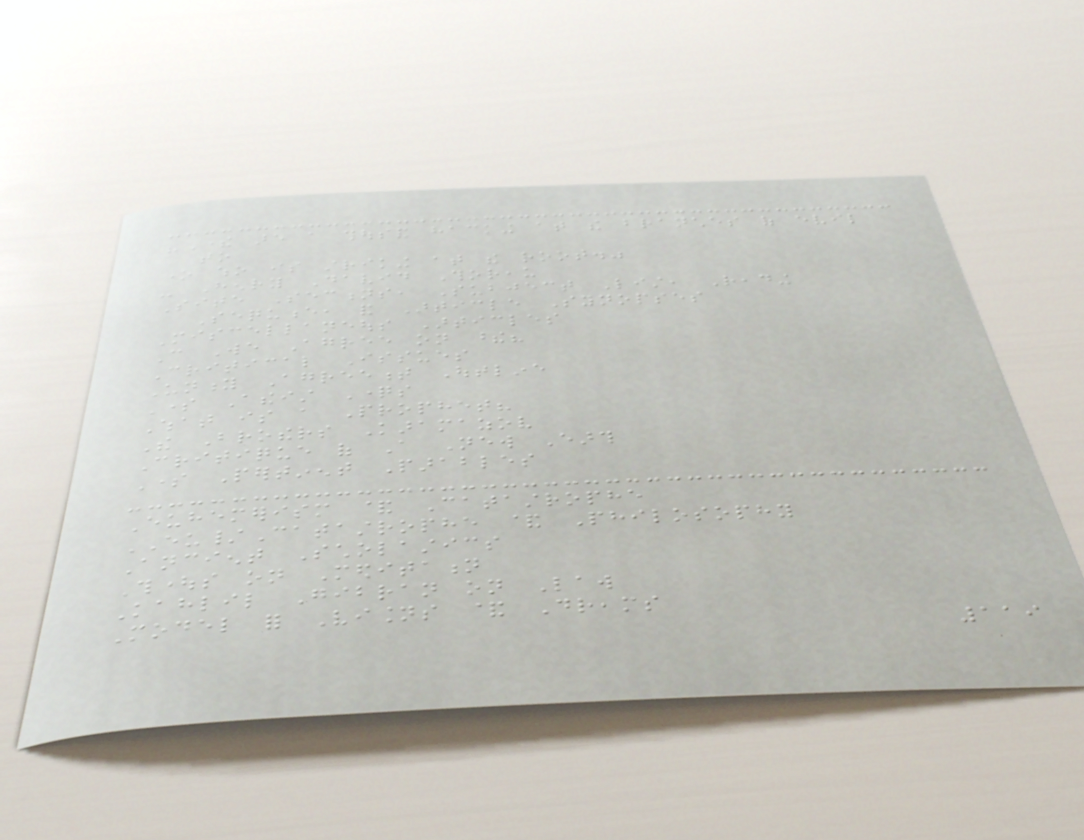"There are a thousand hacking at the branches of evil
to
one who is striking at the root."
- Henry David Thoreau
Site Sections, Subject List, Reading
Sequence, and Article Synopses
Miscellaneous Articles
Can We Agree on these?
Critical Issues
Unity Agreement Outline
Some Atheist Questions
What is a Prophet?
The Brothers Karamazov
Critique of A New Earth
Some Pertinent Parables
Euhemerism & Catastrophe
EU/Catastrophe & Philosophy
Ancient Scholastics
Thoughts on Meditation
Kahlil Gibran on Law
Model for Visions & Dreams
119
